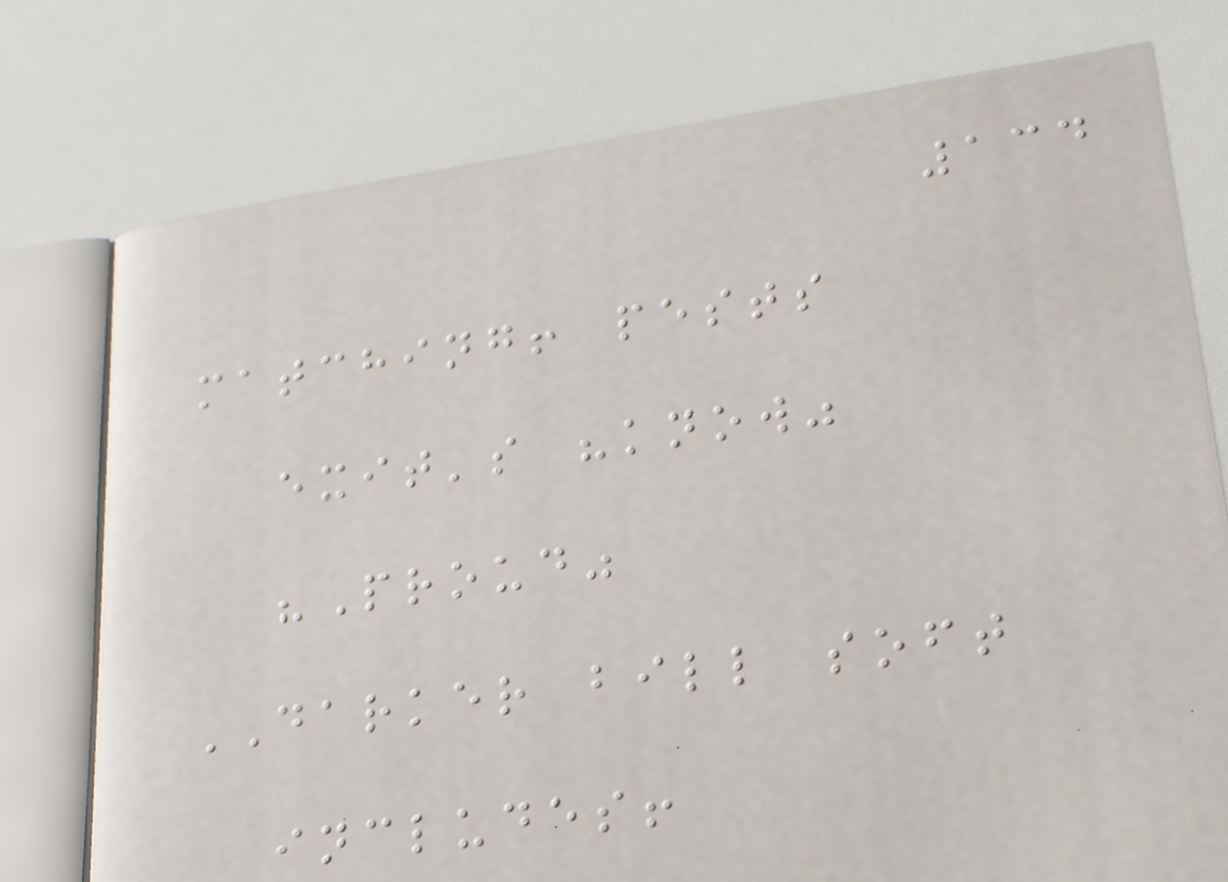134
matching! pests
exit's "know"
"Proud"
DARKER bill soft
includes!
